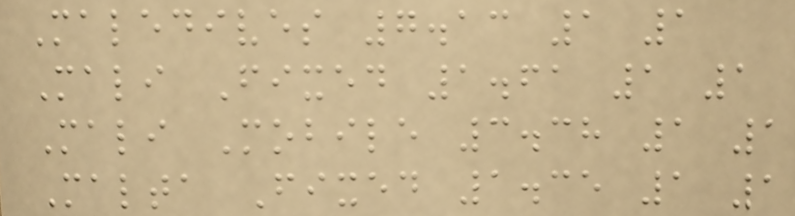Maledives 7.13 1 1
Mali Fixed 1.61 1 1
Mali Mobile 3.38 1 1
Malta Fixed 1.35 1 1
